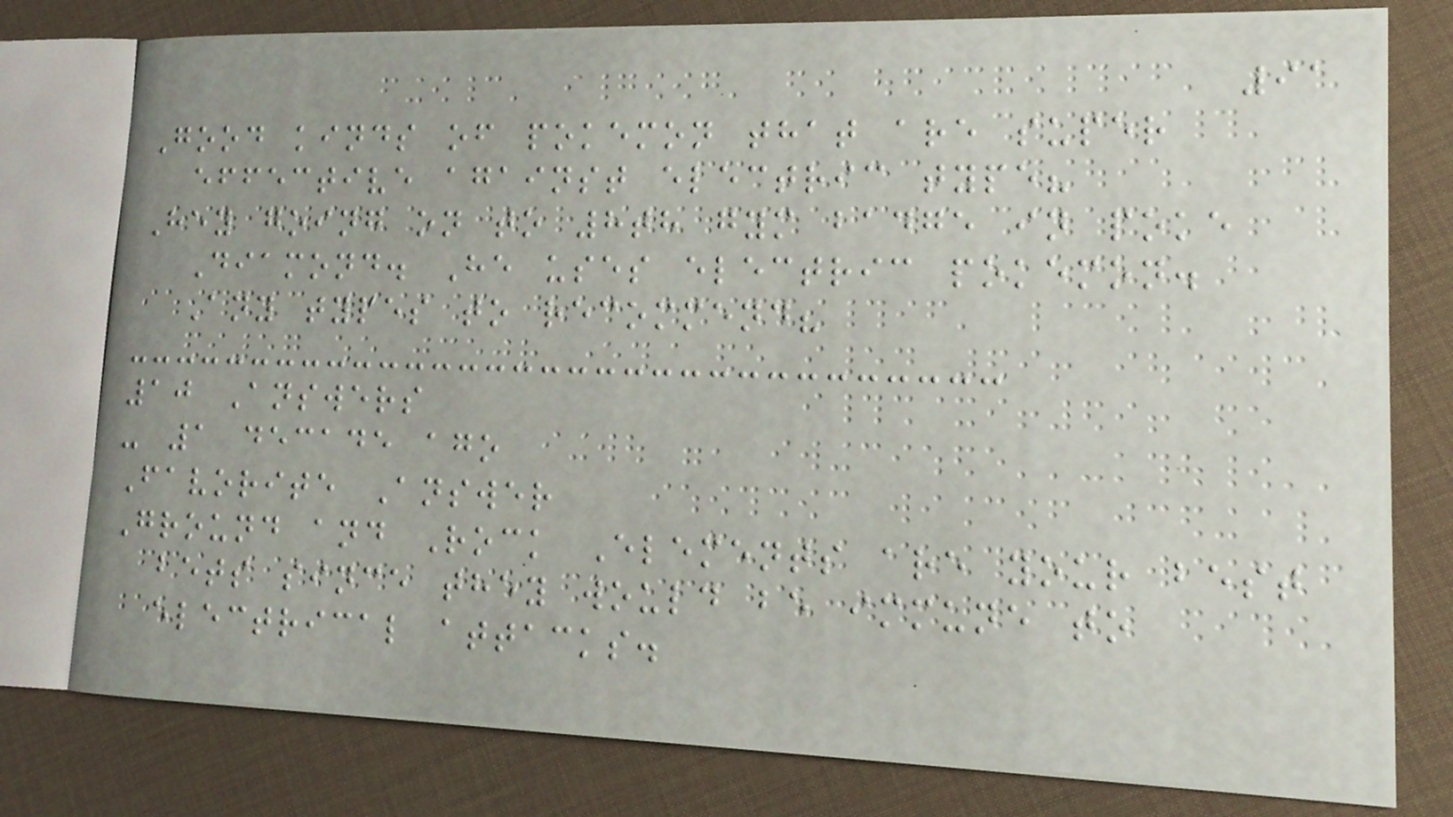91
Good kinds of pokemon that are super
effective against electric type?
Hey going on to 8th gym badge in poke
Diamond. He uses electric pokemon.
Any types to recommend?
10 Answers
- 1 decade ago
Favorite Answer
Ground and Rock Elements are your best
bets since they would be immune to
electrical attacks.
